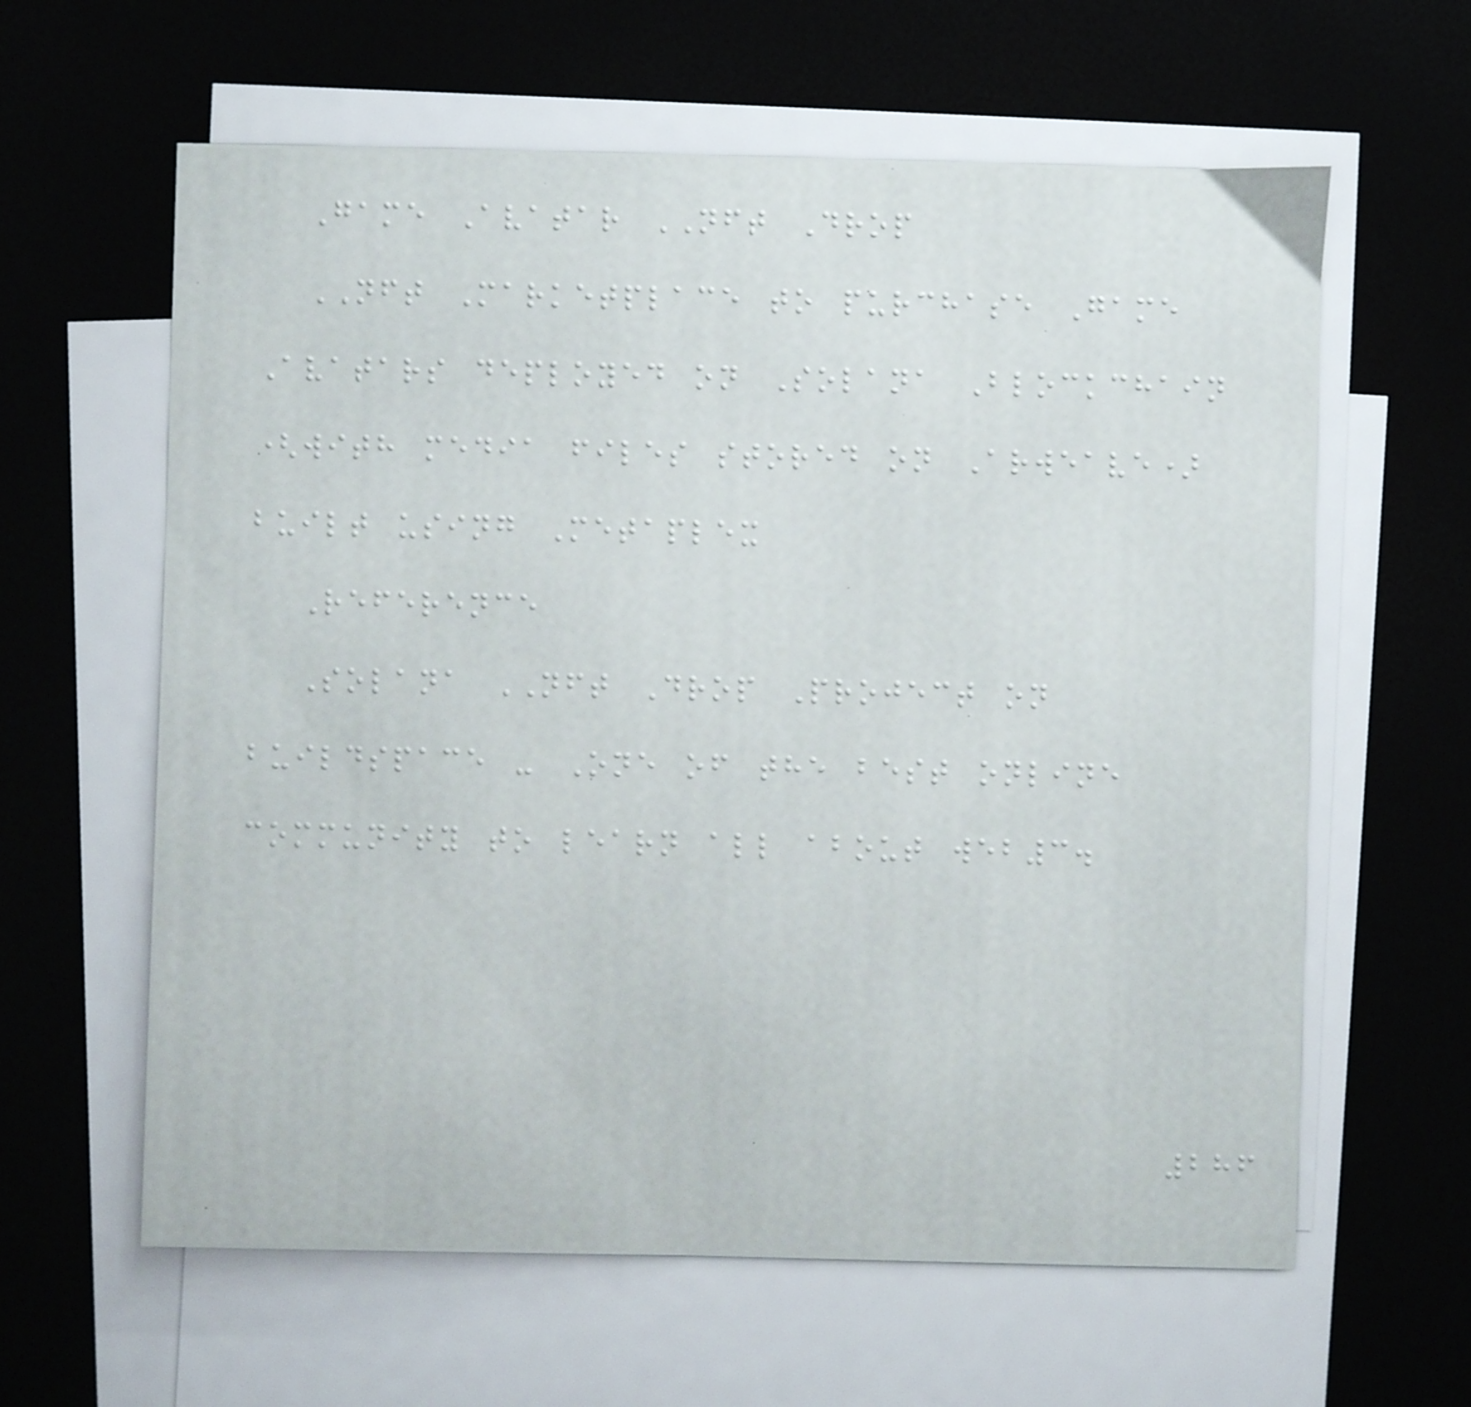Game Avatar NFT Drop
NFT Marketplace to purchase Game
Avatars deployed on Solana Blockchain
(with media files stored on Arweave)
built using Metaplex
Reference
Solana NFT Drop Project on
buildspace - One of the best online
community to learn all about web3.
286
